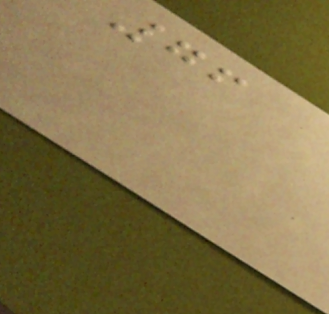76
